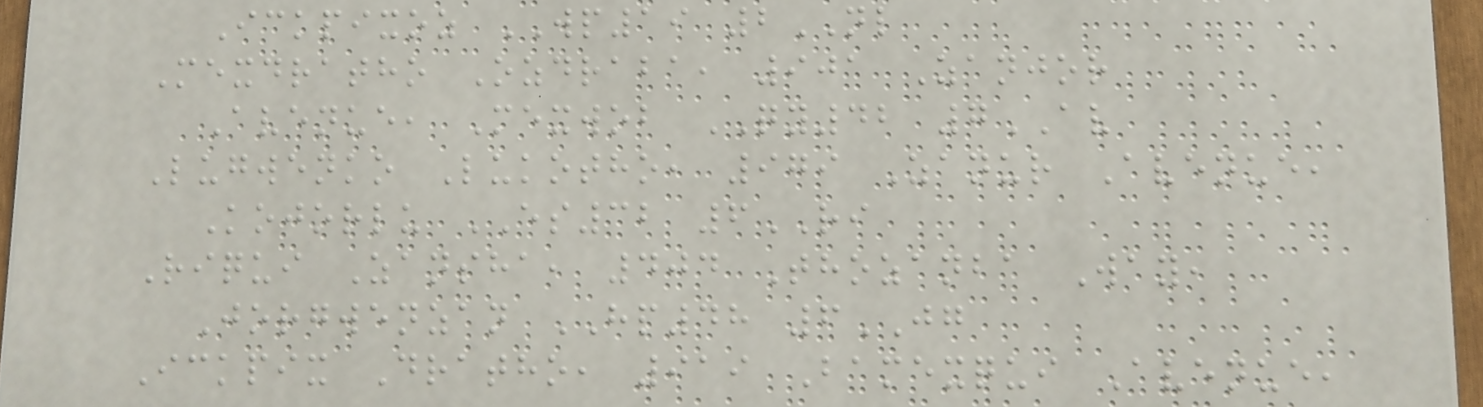Ickpixoz WP19 2NL
Mexdratho Ozdraba, 901 Zanjor
Avenue, Mexwob QY42 7AV
Lugwenko Lukotho, 979 Zanur Avenue,
Kojorlu ES32 6RI
Riqui Zansha, 404 Thozanba Way,
Jorgwenzan HP48 6JG
Ickpix Dratho, 919 Bamexqui Avenue,
